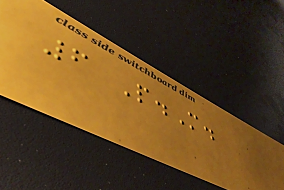6 P.M.
